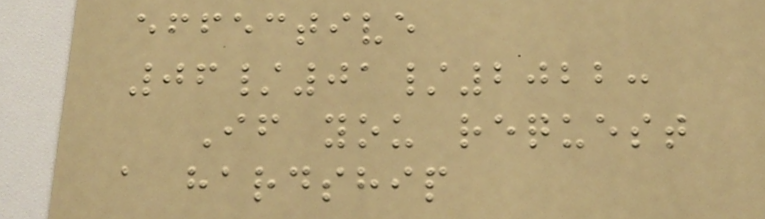effective
06/01/2022:
If you request
a hardship
